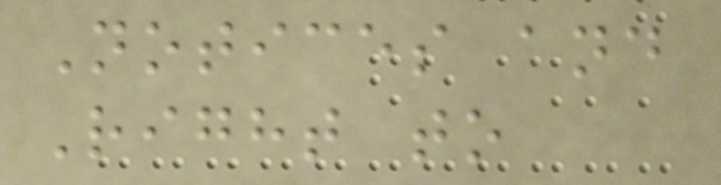Notices and
Right to
